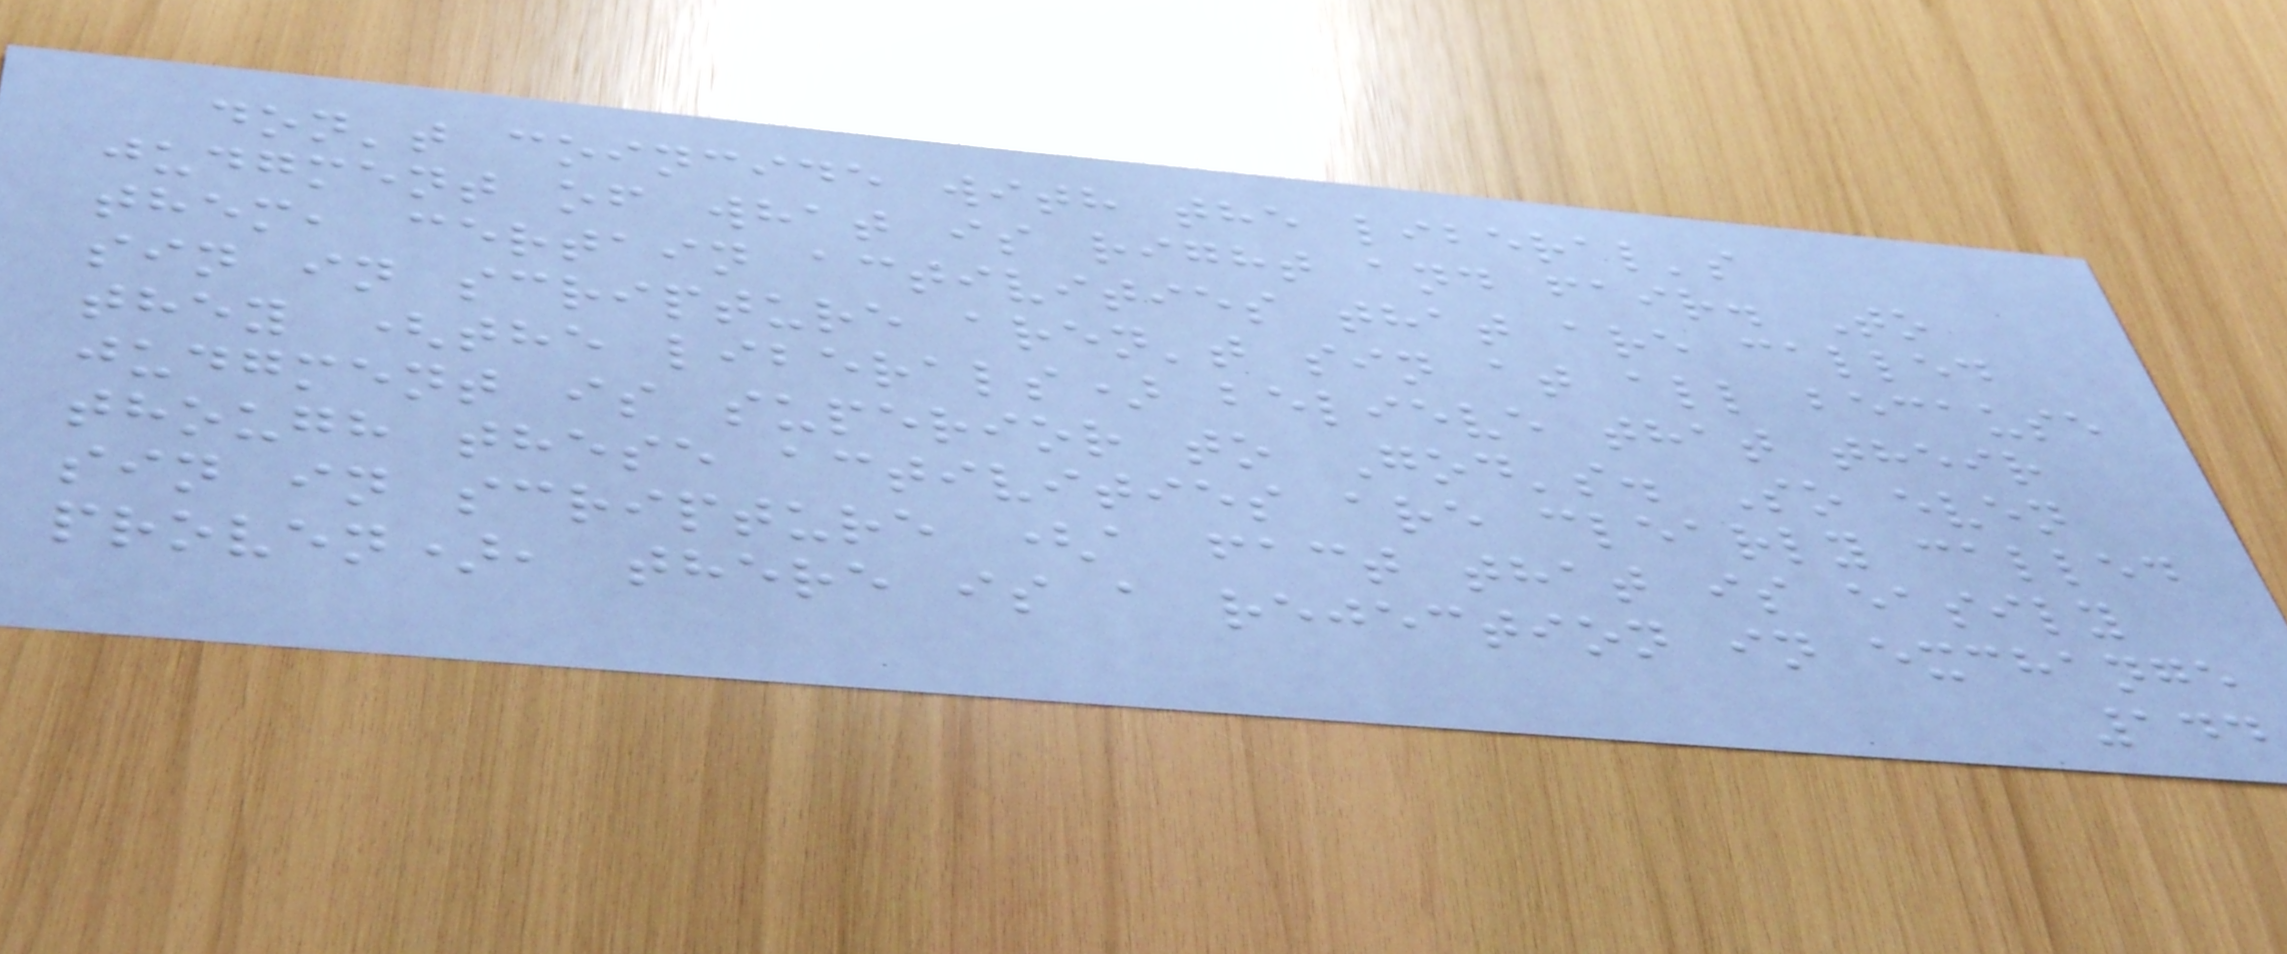don't coincide with the liberal's
judgment of what is right and fair. To
them, certain activities that are called
sin in scripture aren't sin at all because
they (the liberals) believe that their
judgment is superior to God's. So even
though these activities are clearly called
sin in scripture (a fact that is easily
proven), there is a rejection in exchange
144
